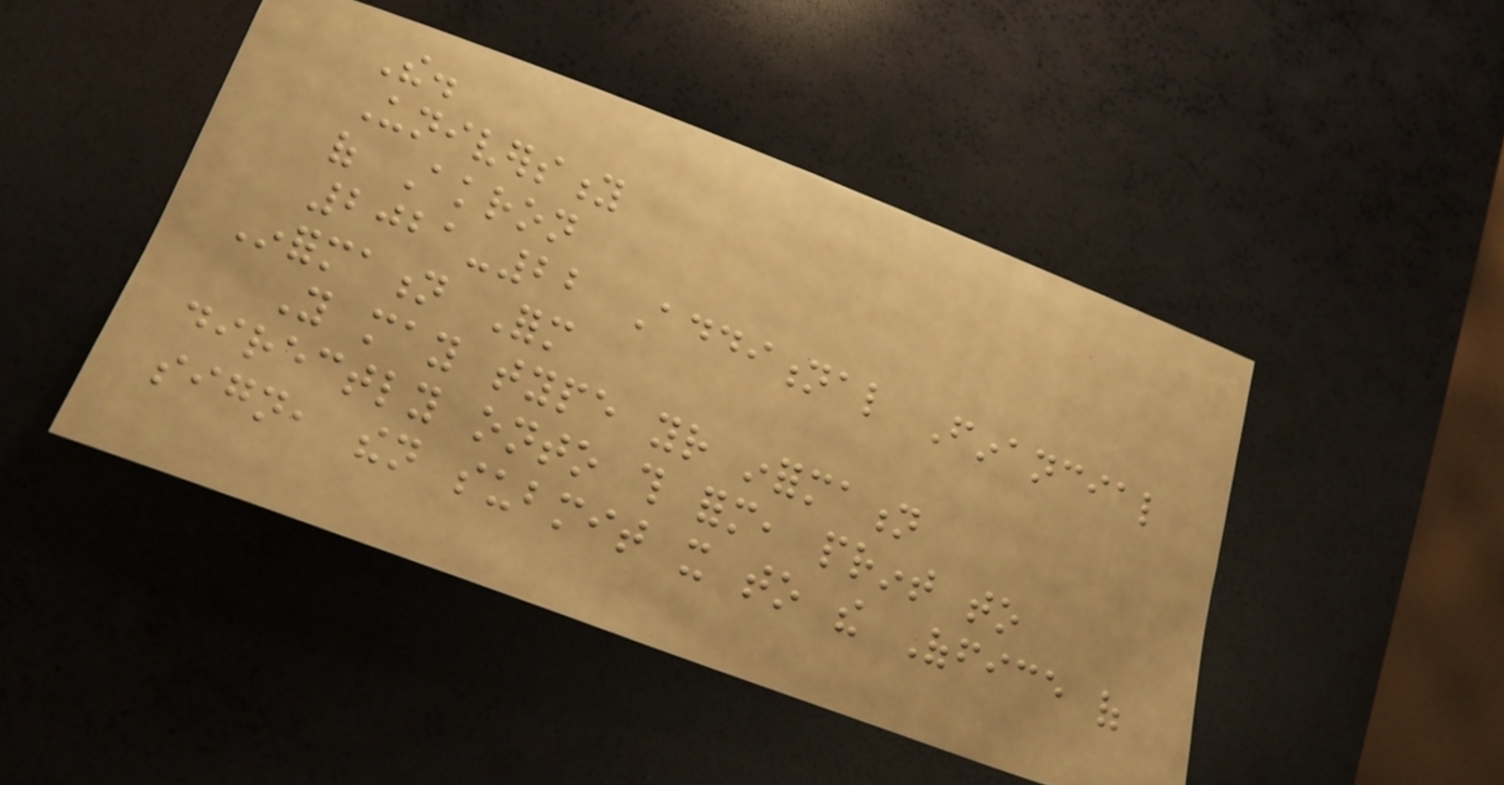The.
University
of Akron
2021-22 Additional Financial
Information Form
You may type your information
directly onto this form, print to
sign, then submit it to the Office of
